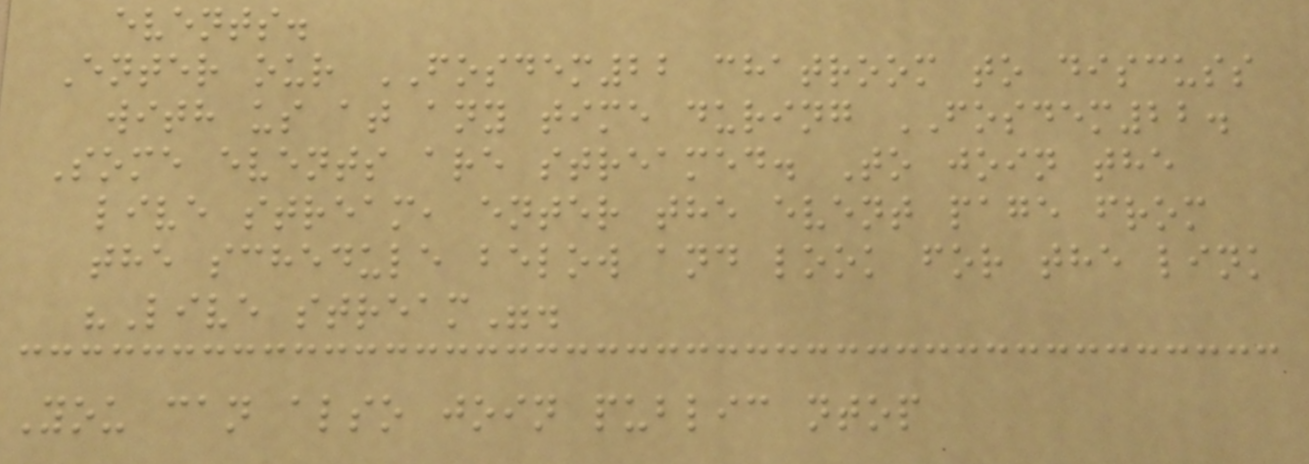events.
Enter our FOSDEM22 chatroom to discuss
with us at any time during FOSDEM22.
Some events are streamed. To join the
live stream, enter the event page from
the schedule below and look for the link
"Live stream".
You can also join public ntop
